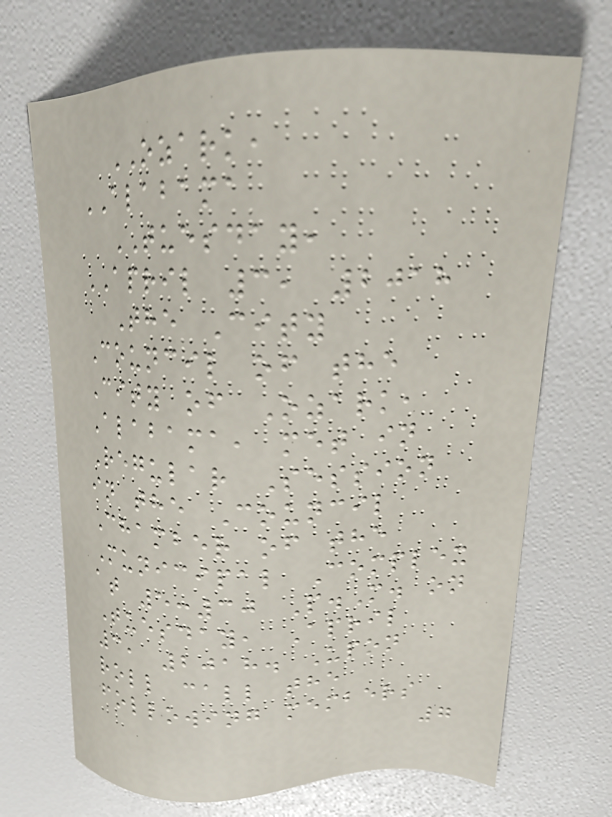OZARK,
ALABAMA
TUESDAY,
APRIL 3, 2018
The City
Council of the
City of Ozark,
Alabama, met in
Regular Session
in the Council
Chamber of the
Municipal Complex
at 5:30 P.M. on
Tuesday, April
3, 2018. Upon
roll call the
following members
7
